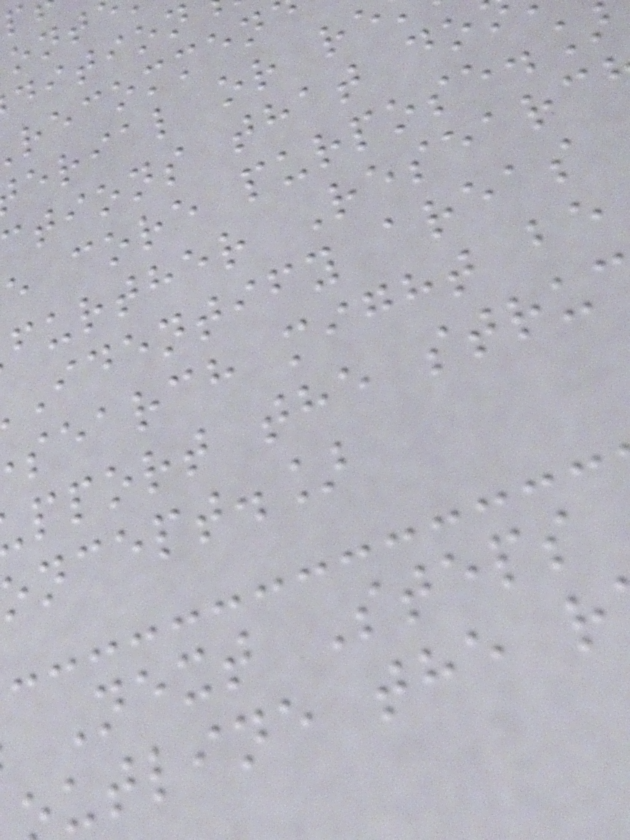erial or re
tions that do
e core purpose.
further Researc
Identify areas
search might be
pport the stru
oncept.]
Next Steps
utline the r
